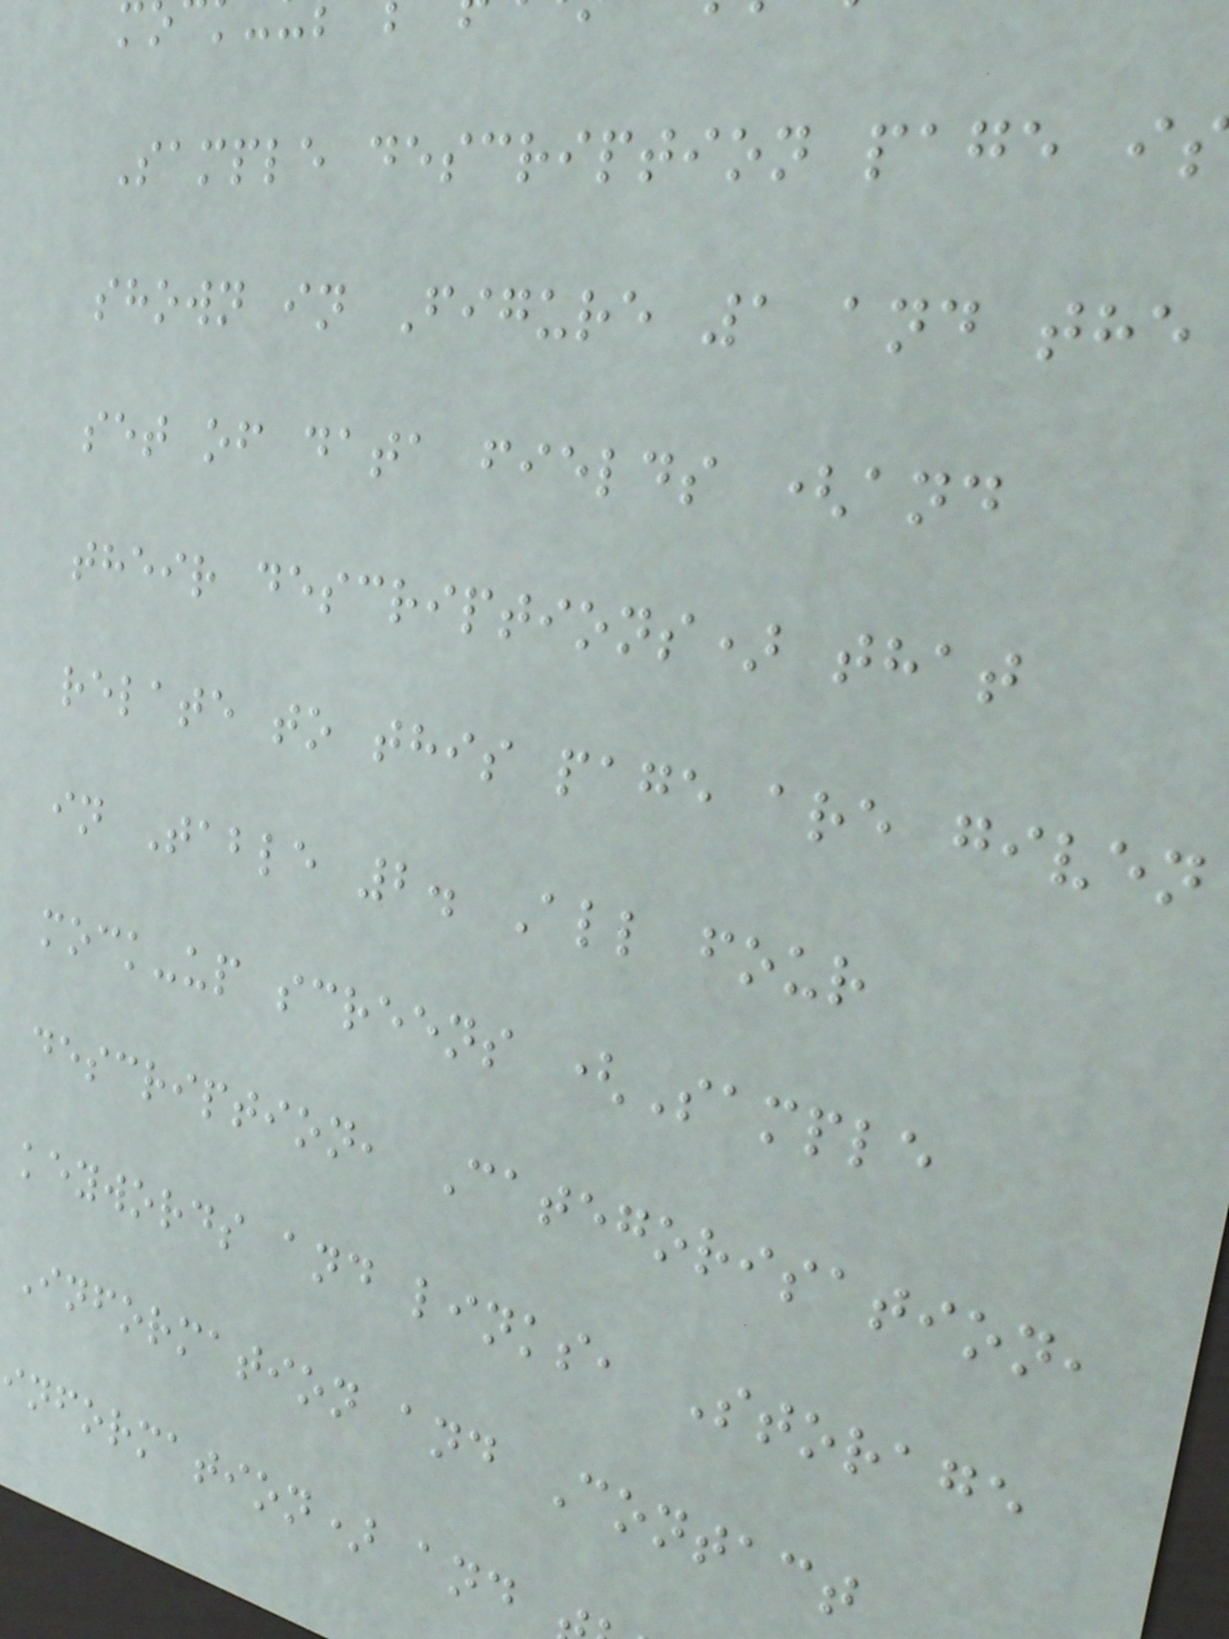Sample description page i
shown in Figure 1 and the
set of data fields (and
their descriptions) that
relate to this page are given
in Table 2. All four
mock-up screens (Sample
description, Categorisation,
keywords and links, Storage
Information and Contact
information) and
